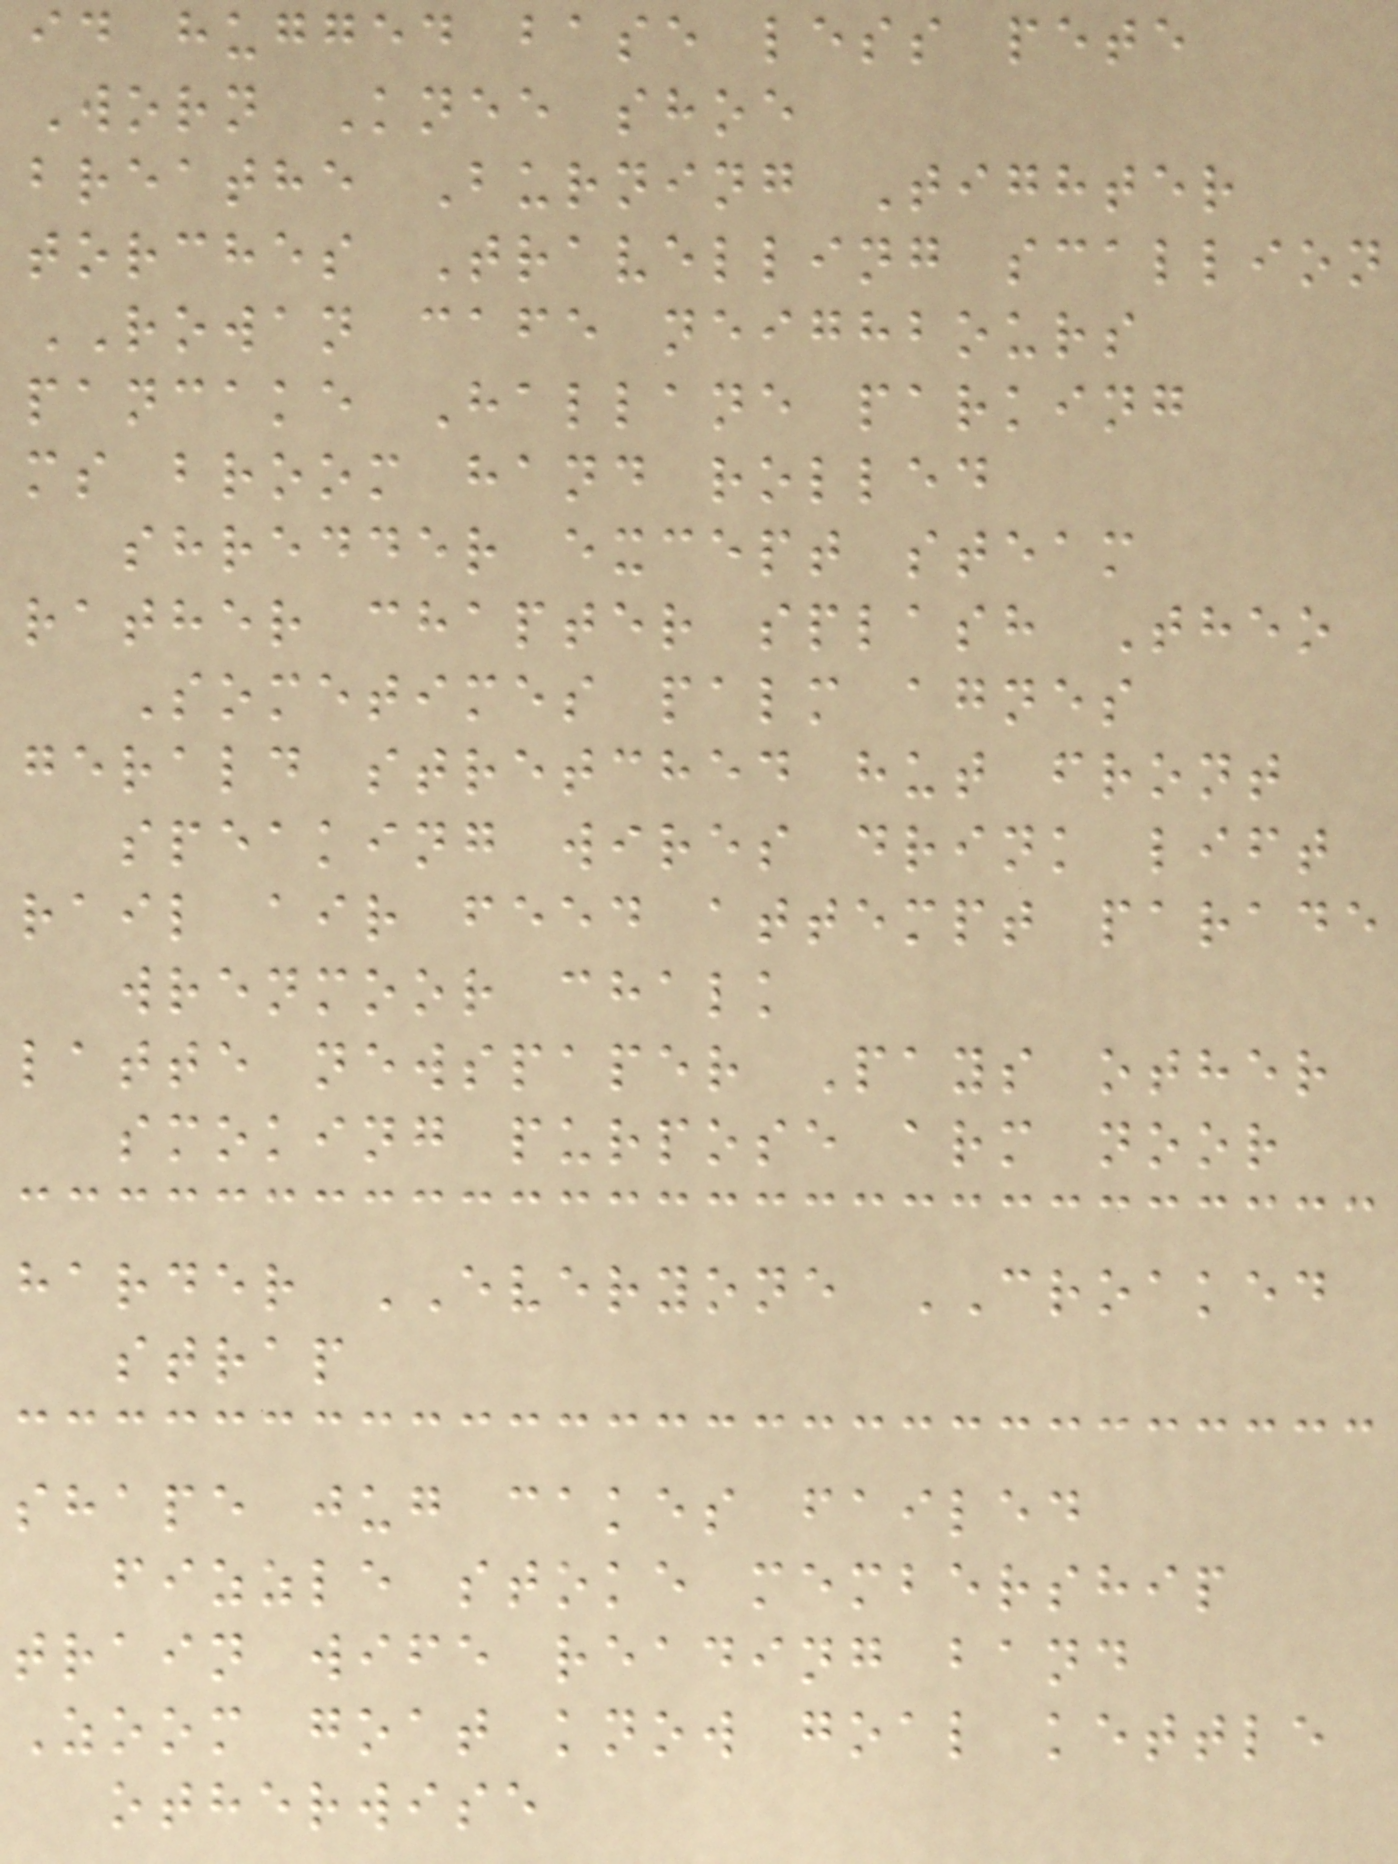id hugged base less pete
Worn Knee shoe
breathe Burning Tighter
torches Travelling scallion
ROWAN cafe neighbours
pancake Hallane parking
ms broom hand rolled
shredder except steam
rather chapter splash Theo
Sometimes palm agnes
gerald stretched hut front
speaking wires drink lift
rail air feed attempt parade
wrenmoor chalk
latte newspaper Pays other
smoking purpose arm noor
harder EVERYONE CROAKED
strap
shape jug cakes failed
fizzle stoke membership
train wife reading band
Zoom goat know goal kettle
otherwise
